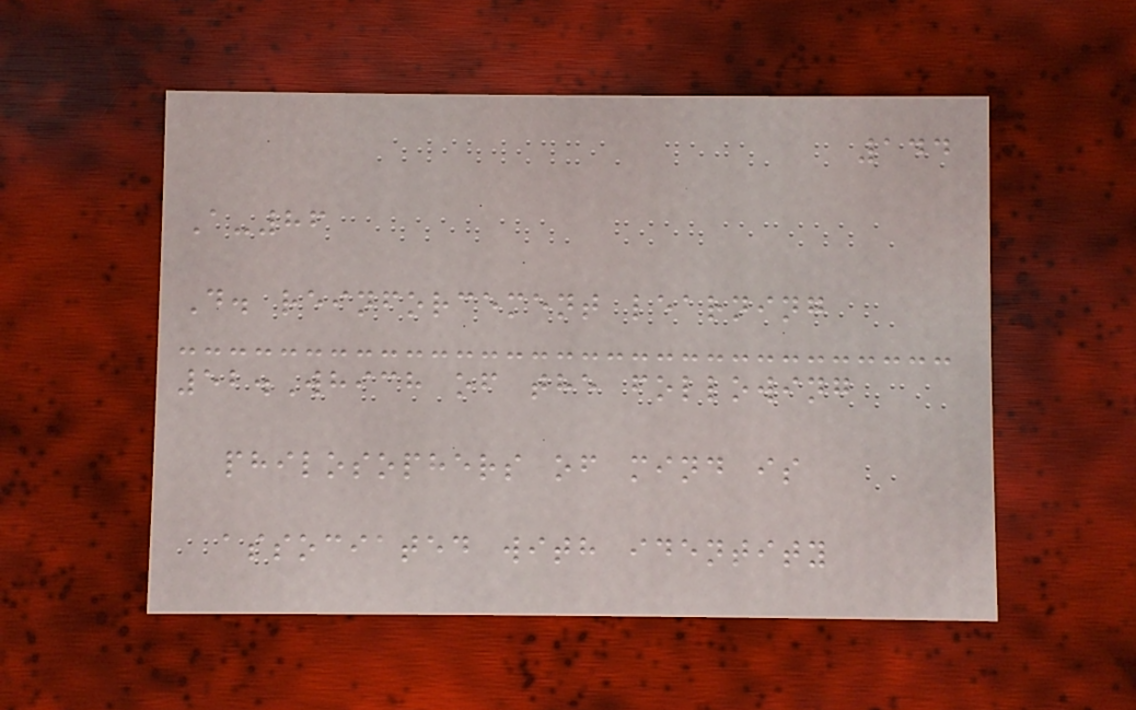144
A-86
D. reinforcement learning
52.Which of the following
philosophers of mind is
associated with identity
